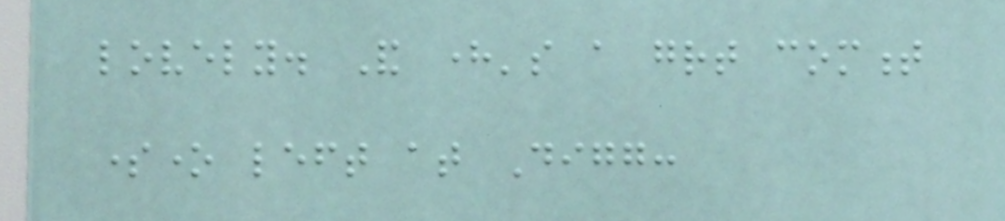lovely. And here's a great comment
someone left at Digg:
